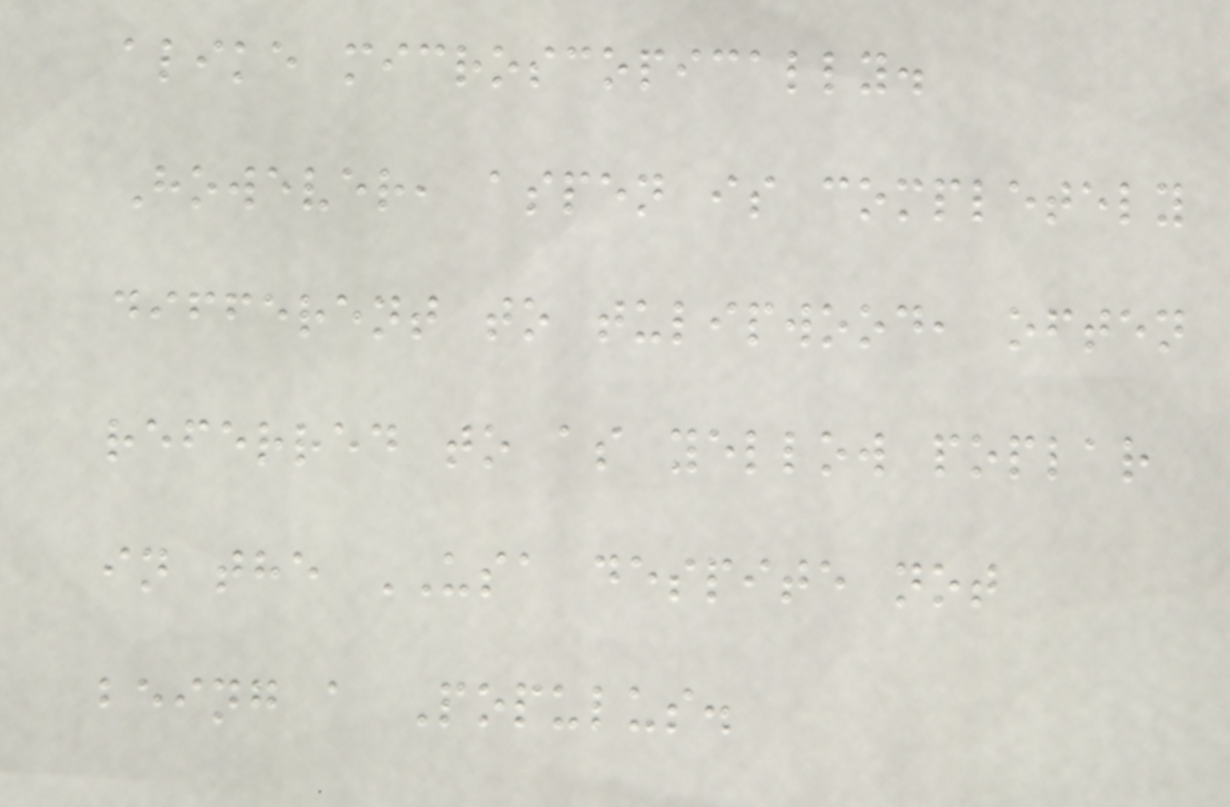alike microscopically.
However, aspen is completely
different to tulipwood, often
referred to as yellow poplar
in the USA despite not
being a Populus.
